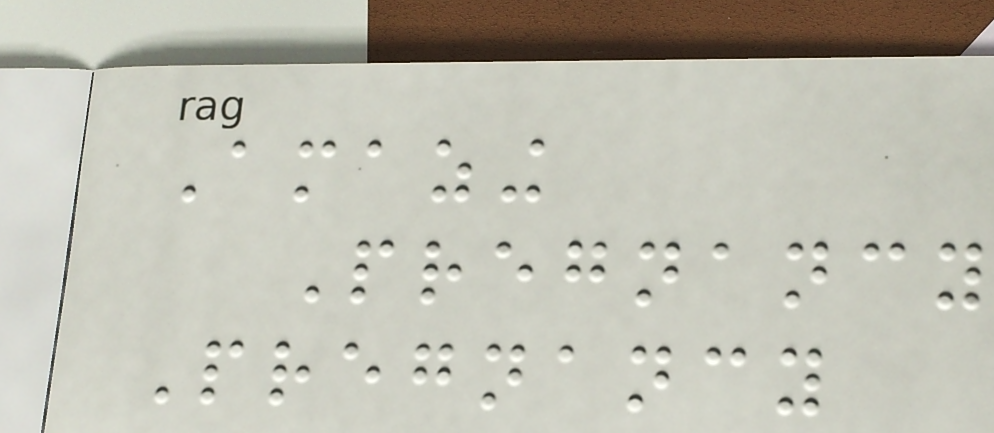Amazing
Pregnancy
Pregnancy
